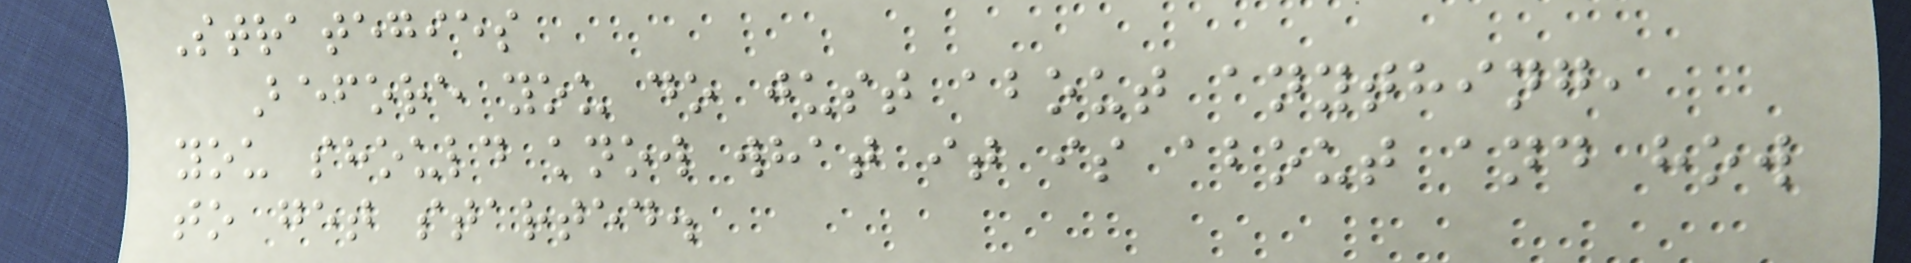Strategies
Before you do just about anything,
you should know what it is about and how
to get started.
